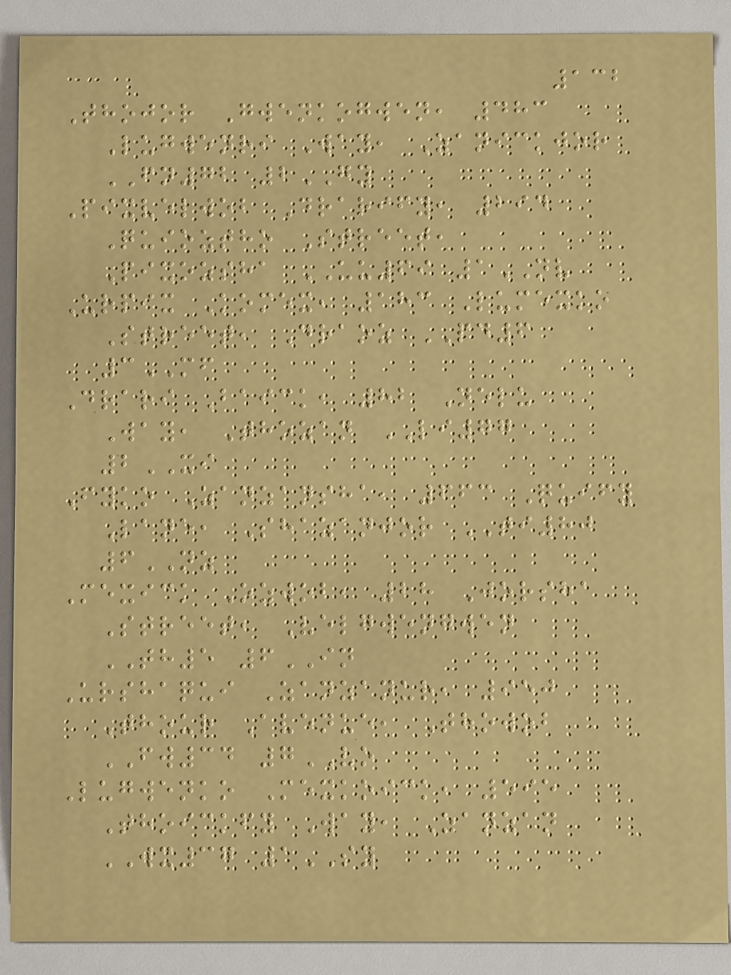132
Thojor Gwenkogwen, 483
Lugwenri Way, Zanickjor
FN72 2GY
Pixvelwob Drarify, 294
Quioztho Street,
Pixozsha UU69 1NV
Urpix Komex, 183 Lumexko
Street, Draoz PD6
3MF
Drari Baick, 82 Nelu
Way, Thozan LI77
2XI
Fyko Zanzansha, 663 Quify
Lane, Shazanjor TI80
6NZ
Mexick Ozwob, 28 Jorsha
Street, Velgwengwen
TH5 6IN
Urshaqui Zanzanur, 950
Thour Avenue, Thowob
FW34 7VO
Lugwenko Mexkoick, 595
Thoickfy Way, Zanzan
WX37 1SY
